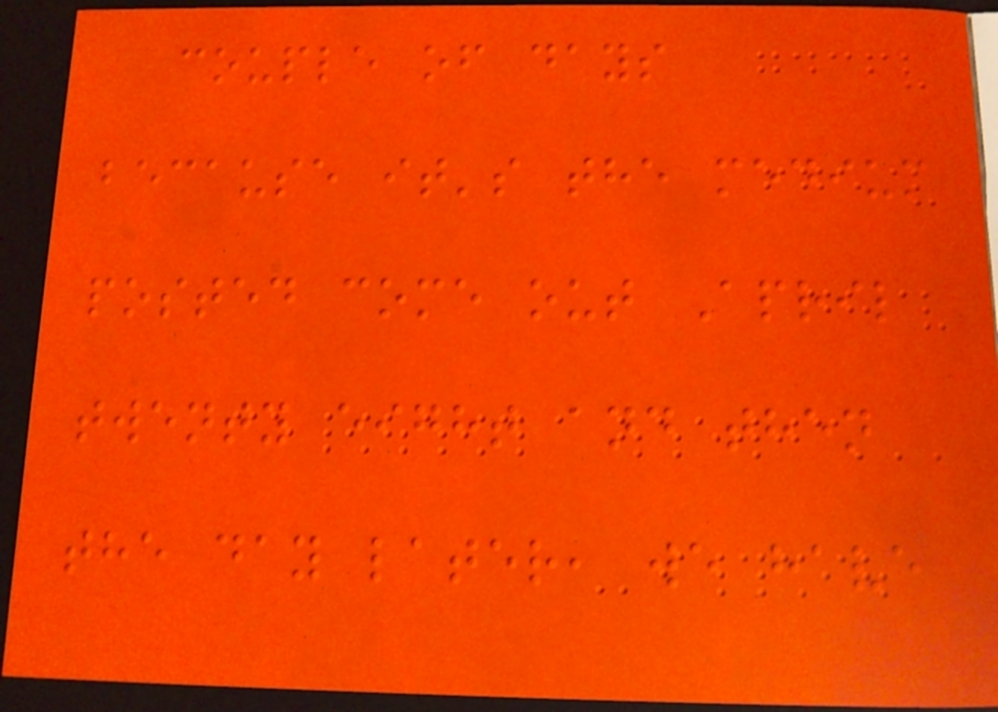couple of days
because it's the medium
posted come out April
twenty eight and then
the day later, we have
